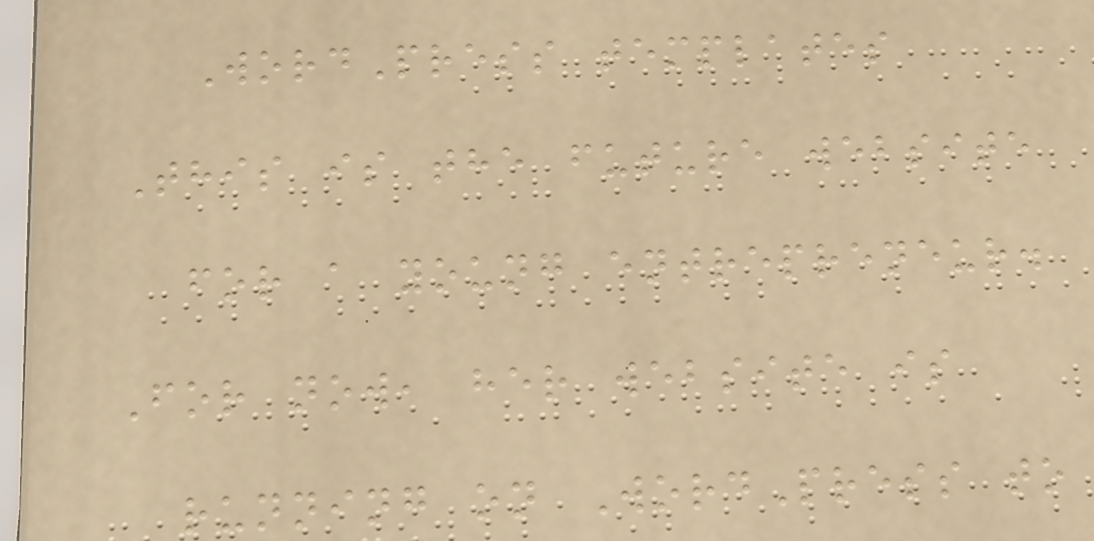WordPress templates
This is the future website
for a young entrepreneur.
For now, her website is
running on WordPress to
